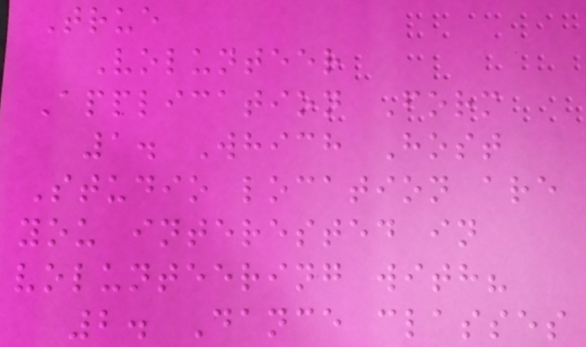True
Volunteer
Application Form
1. Which Host
Studio location are
you interested in
volunteering with?
2. Dance classes
